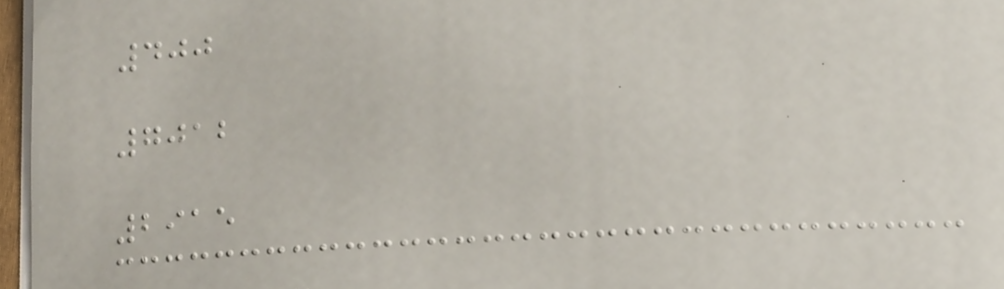400
7012
2915
